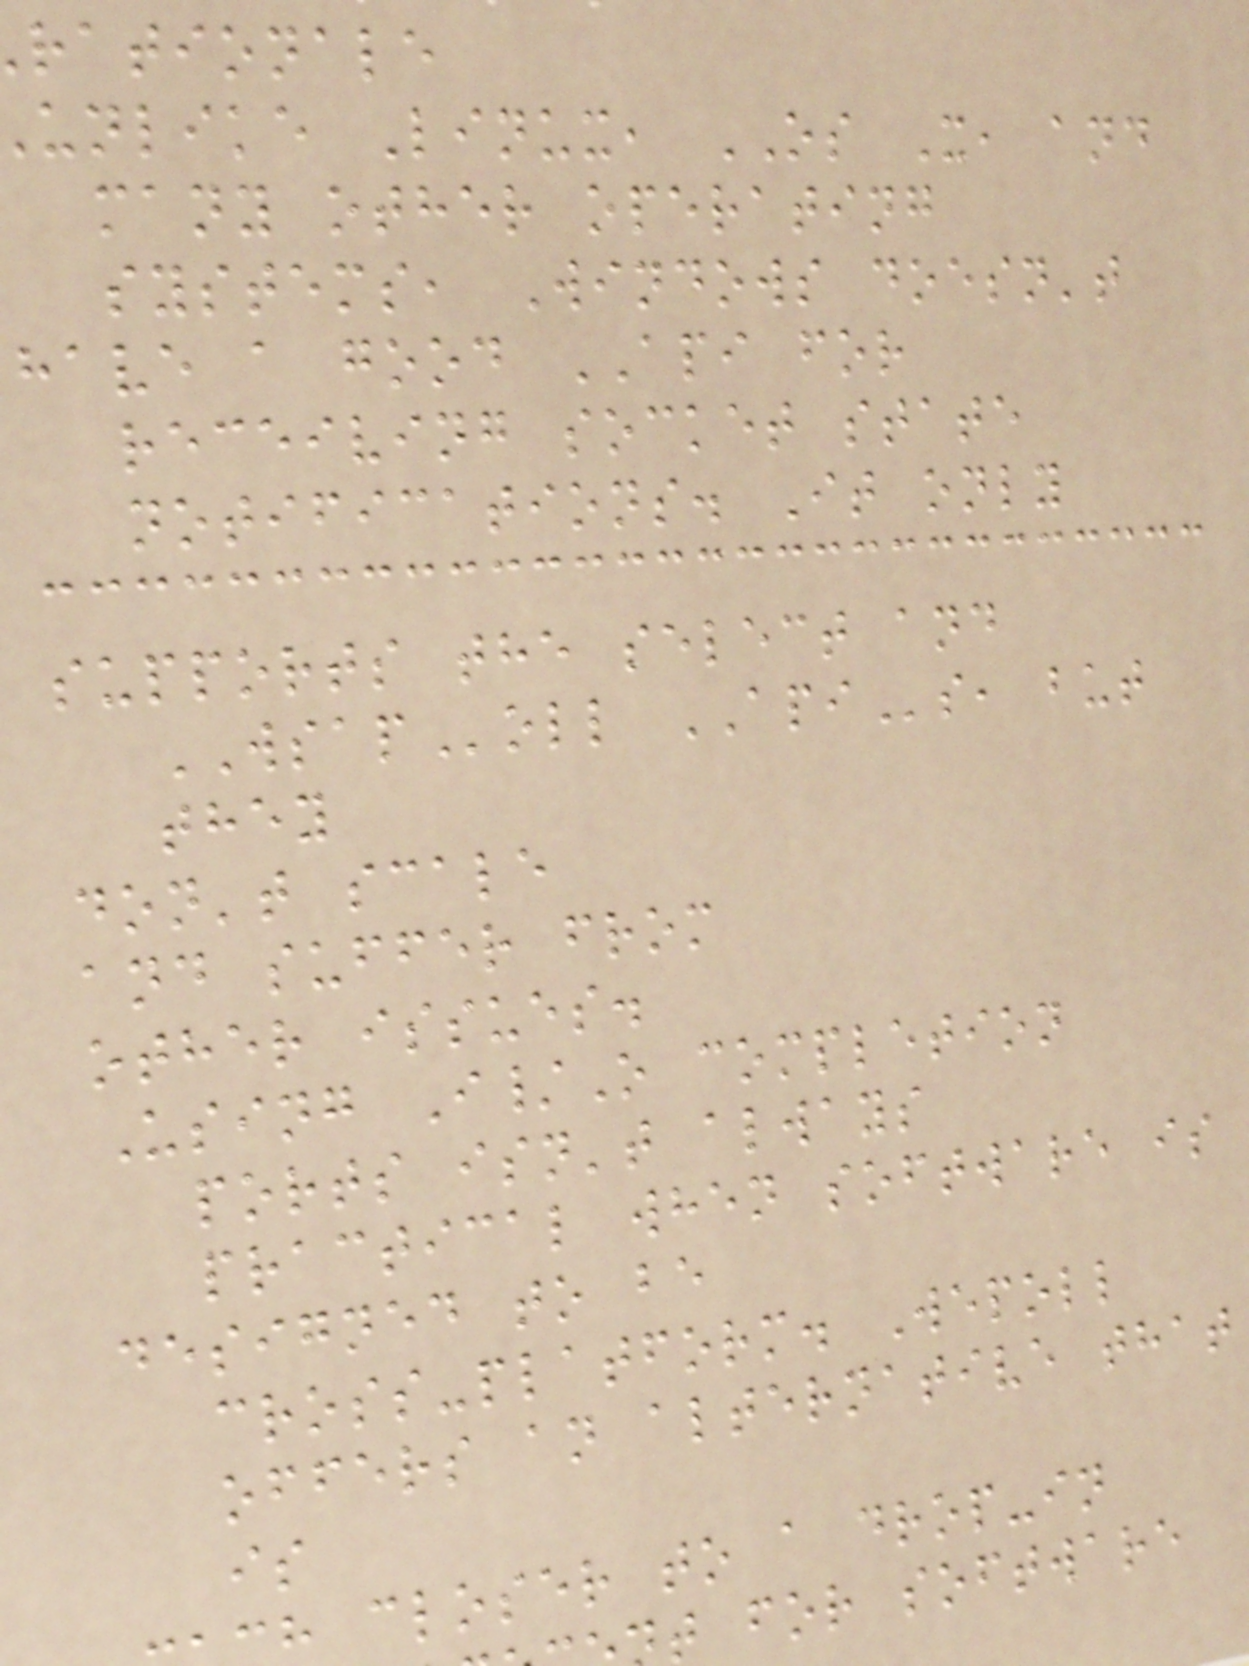rationale
unlike Linux, OS X, and
many other operating
systems, Windows doesn't
have a good API for
receiving socket state
notifications. It only
supports the select and
WSAPoll APIs, but
they
don't scale
and suffer from
other issues.
Using I/O completion
ports isn't always
practical when software is
designed to be
cross-platform. Wepoll
offers an alternative that
is
closer to a drop-in
t for software
